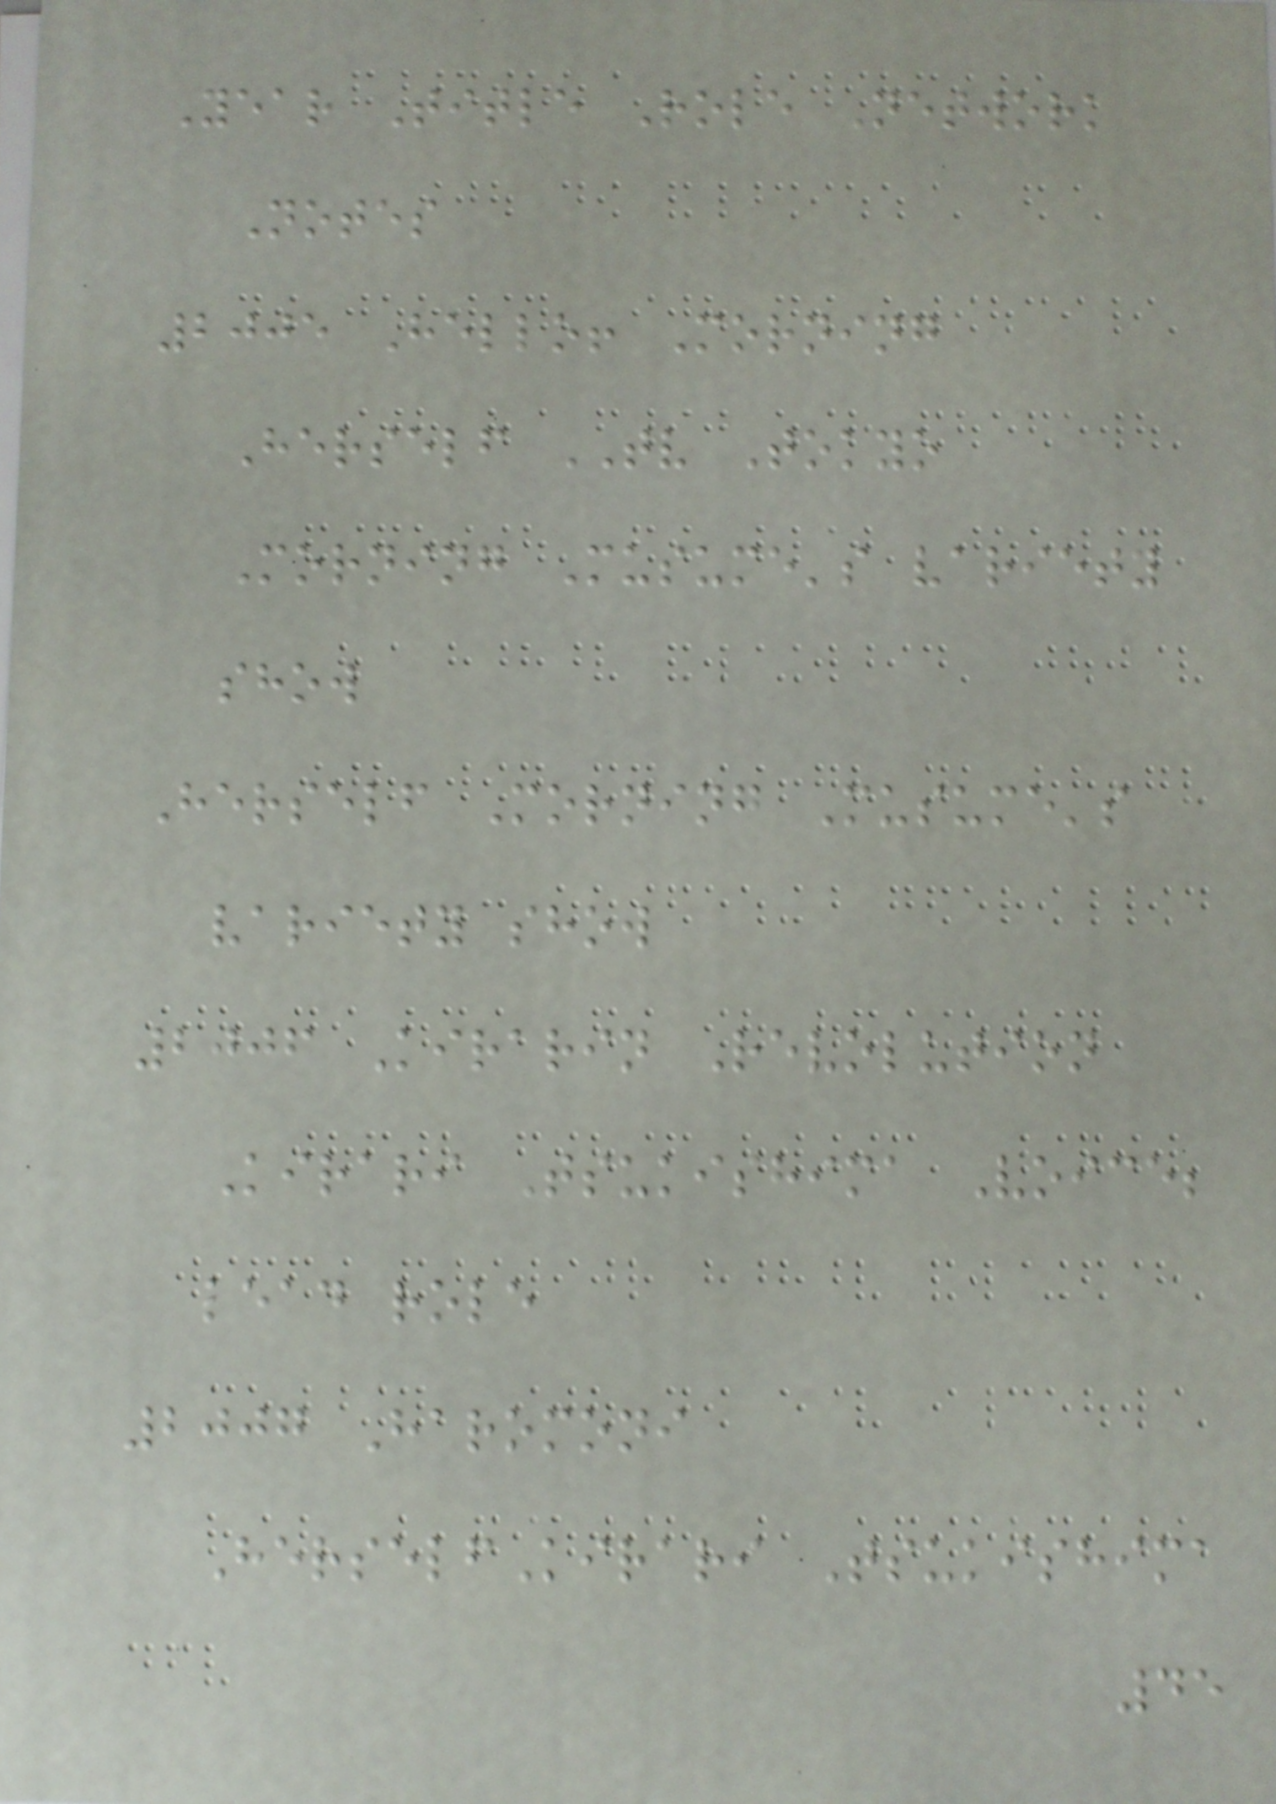Year Title Role Network
Notes
2005 Hello! Morning
Herself TV Tokyo
Morning Musume's variety
show
Herself Morning Musume's
variety show
2006 Kirarin Revolution
Kirari Tsukishima Voice;
lead role
2007 Haromoni
HerselfKirari Tsukishima
45
